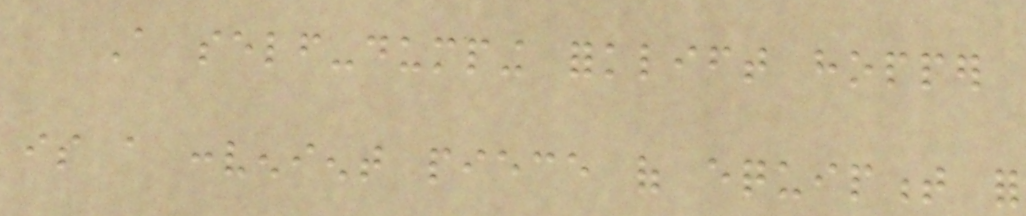A self-dumping forklift hopper
is a convenient piece of equipment for
